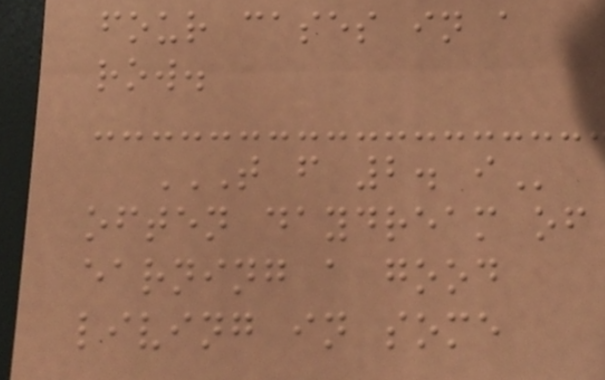four cases in a
row.
T F 2. I
often daydream of
earning a good
living in some
